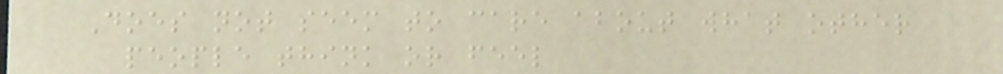Does not seem to care about what other
people think or feel
